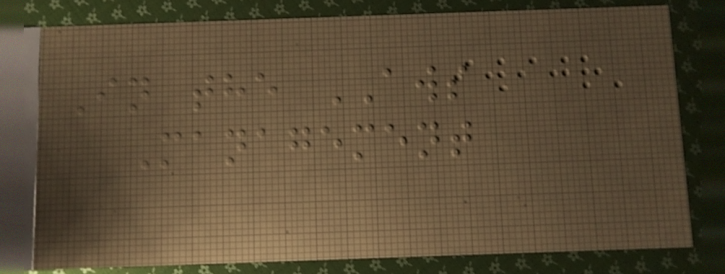In the AWS
Management
